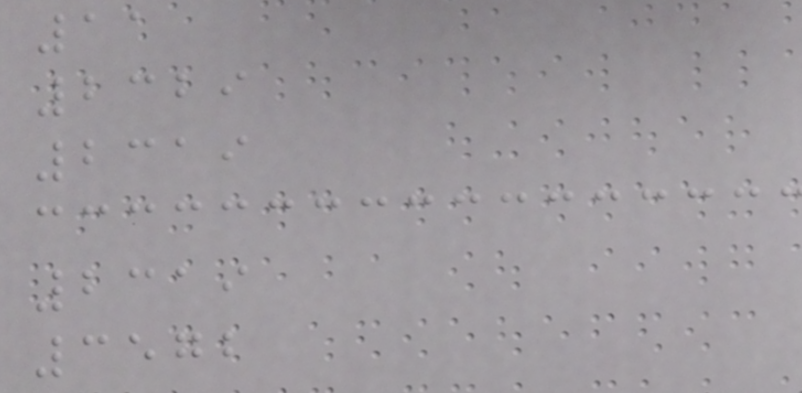11
2329
2319
2319
3572
